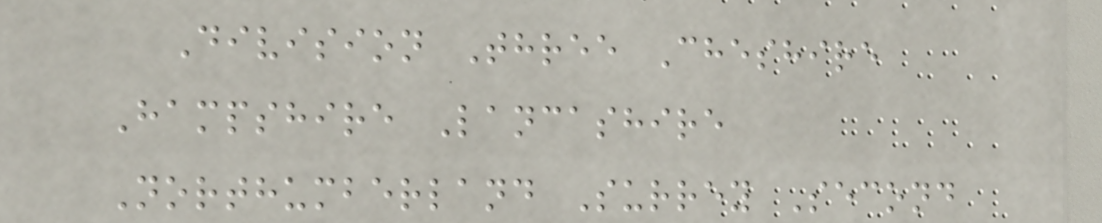Division Three Cheshire
Hampshire Lancashire
Northumberland Surrey Second
